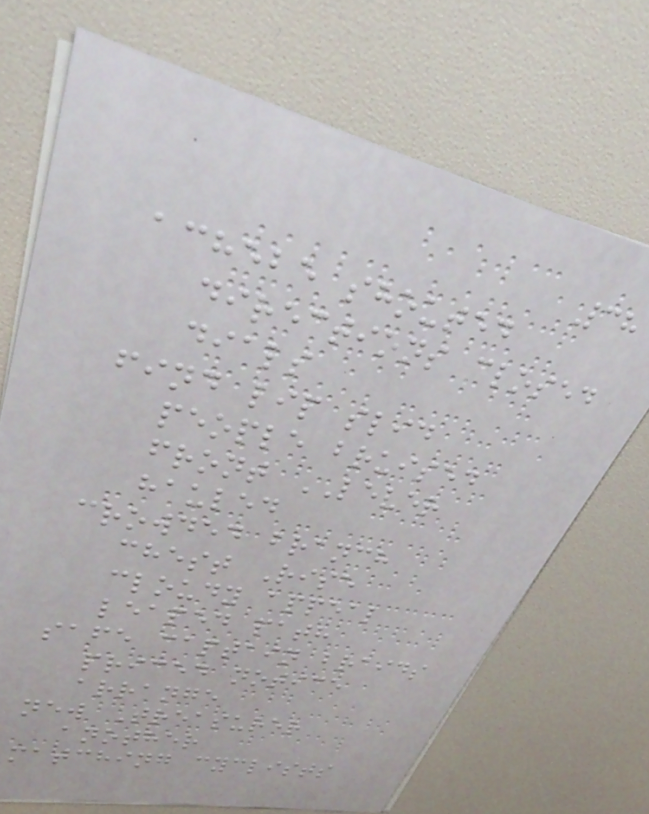38
achebe shouted
directions closed
dials
find lip slid
people bruised
front LEVER
hauled
crowded branch
chest Rise
cloudy appeal
leaped path
safe captain braids
priced notice
arrange
new Treasurer
another
matching cyclists
